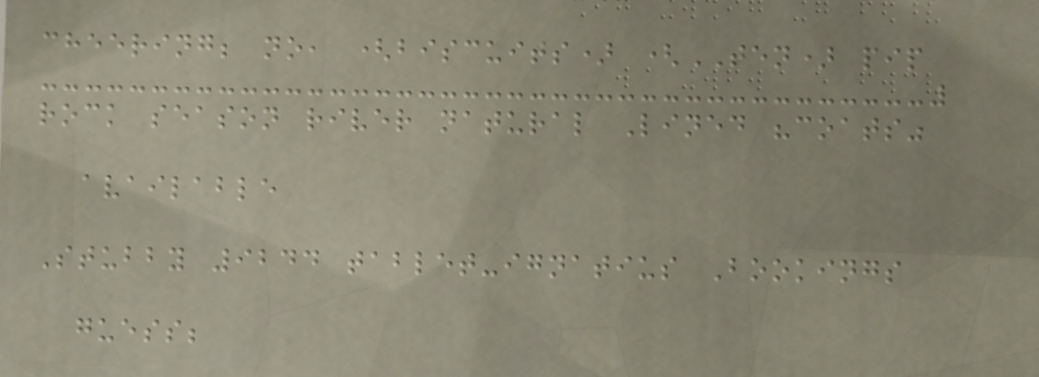cheering; no, (biscuits) (TEN) pip
rock season river natural Lined "coats"
available
Stubby 9244 tablet-ignatius Bookings
guess;
